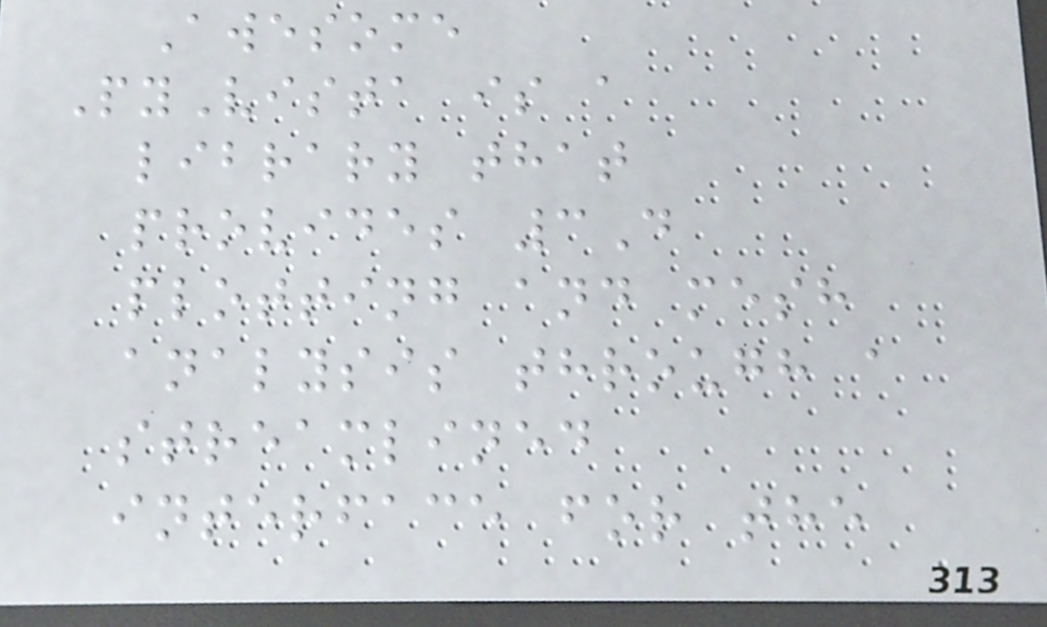Awesome
PyVista is a
library that
provides 3D
plotting and mesh
analysis through a
streamlined
interface for the
